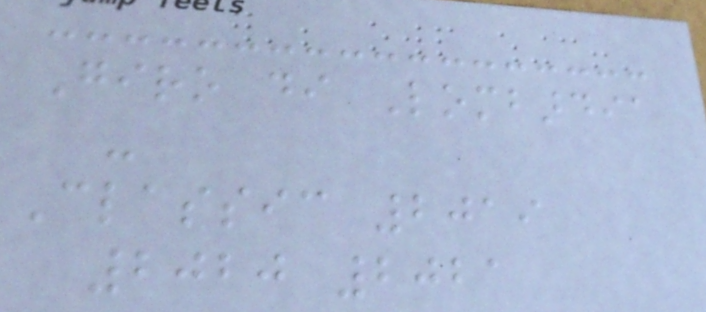Giro di Lombardia
-
Classic 2019
2020 2021
